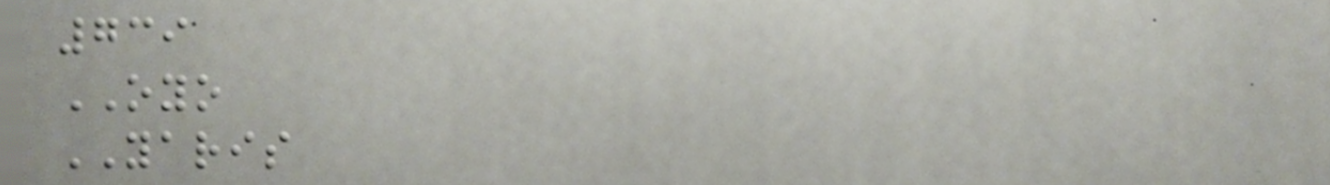739
OYO
YARIS
